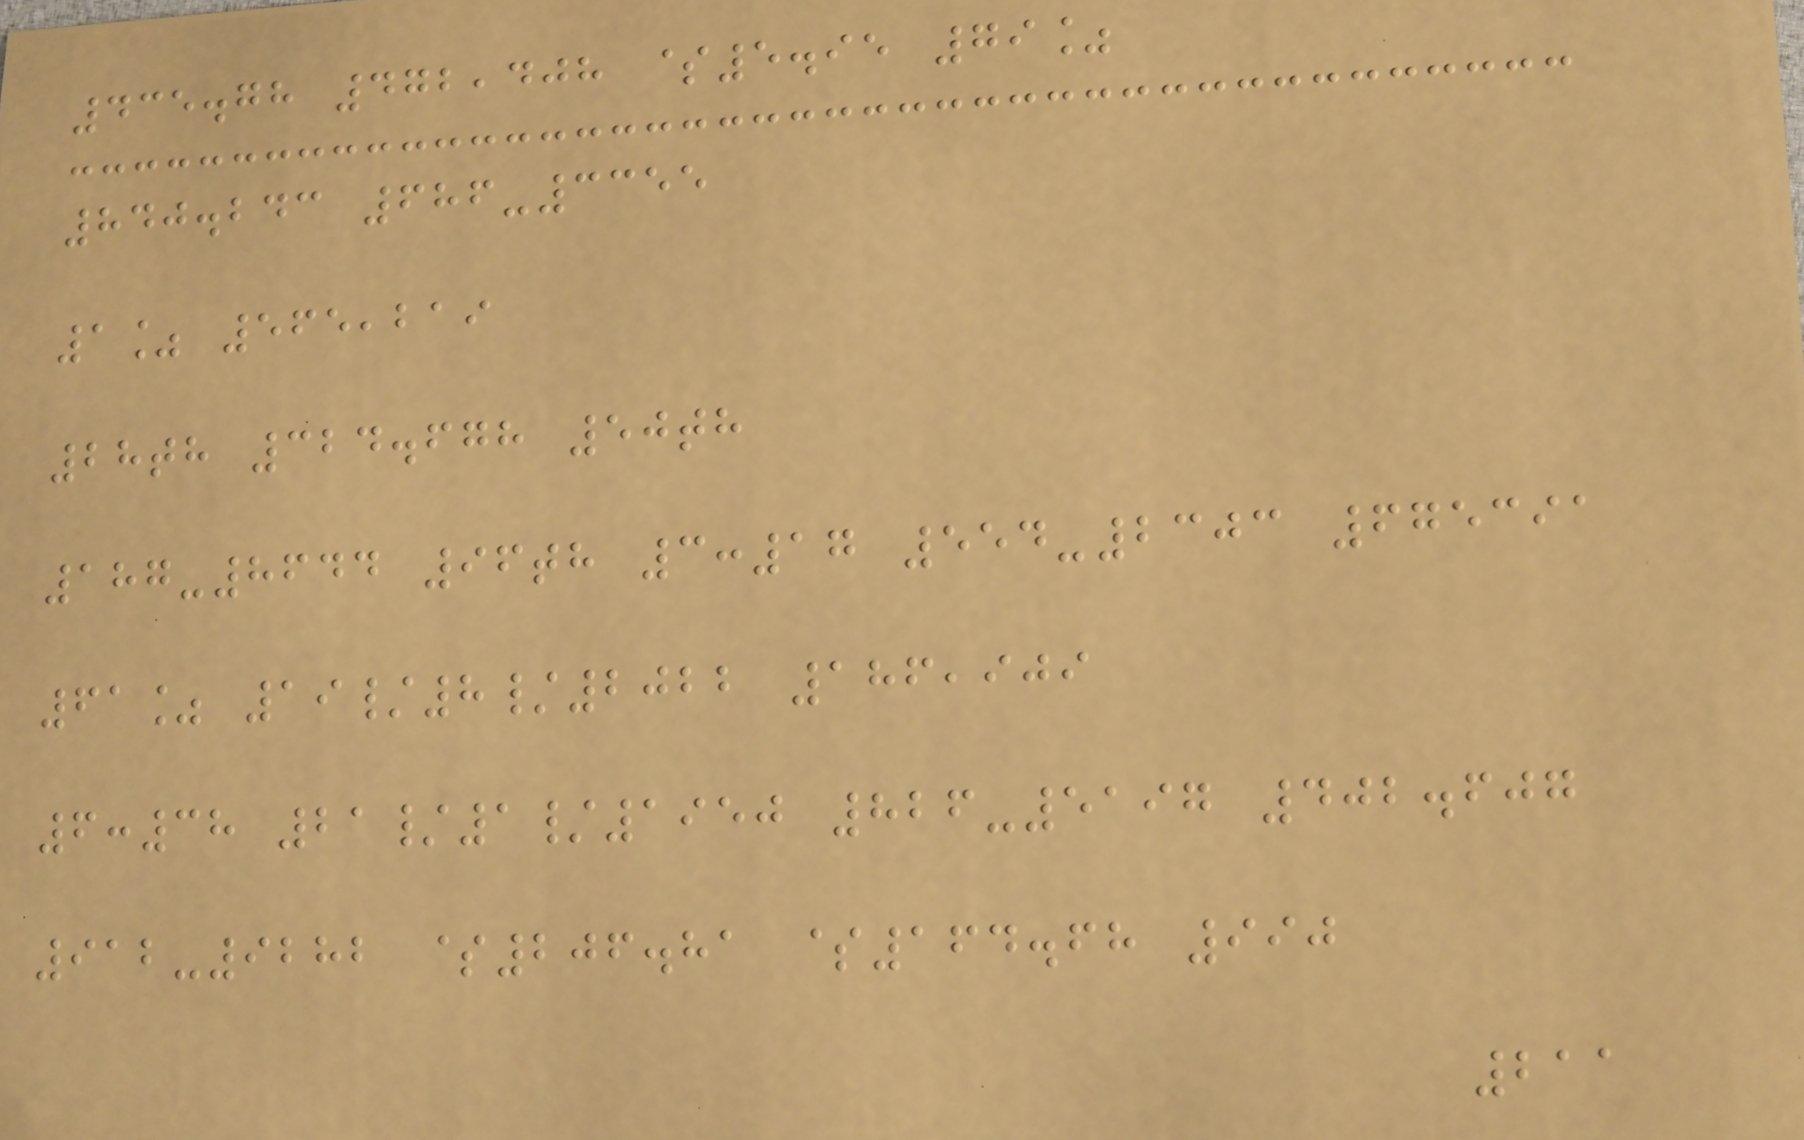435.78 472,408 $5.95 79%
840.243 686-3355
1% 565,219
28th 324.678 50th
187-8644 96th 3:17 554-2303 675391
61% 19/8/2022 186,909
6:38 21/1/1950 826-5197 402.607
912-9282 $206.81 $164.68 990
211
